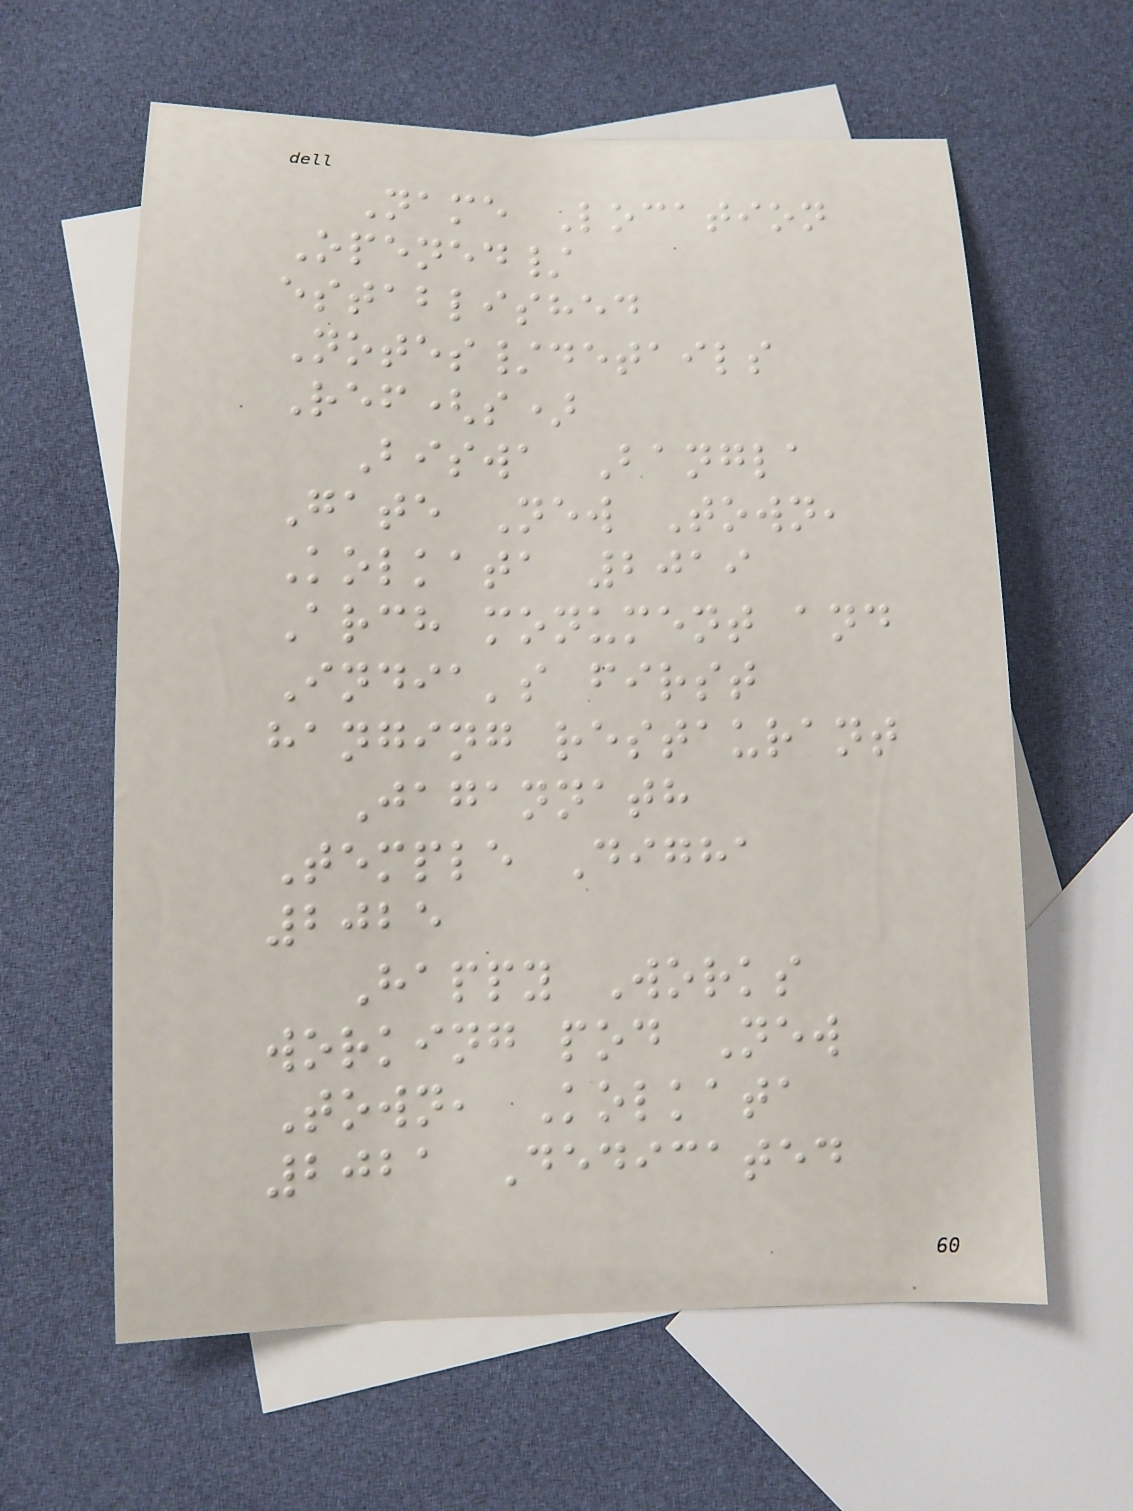Name Location
Opened/
established
Notes/details
Ref(s)
Biswa Bangla
Gate New Town,
Kolkata 2019
Arch monument and
India's first
hanging restaurant
Jagannath
Temple Digha
2025
Happy Works
working pod New
Town, Kolkata
2021 Dedicated
